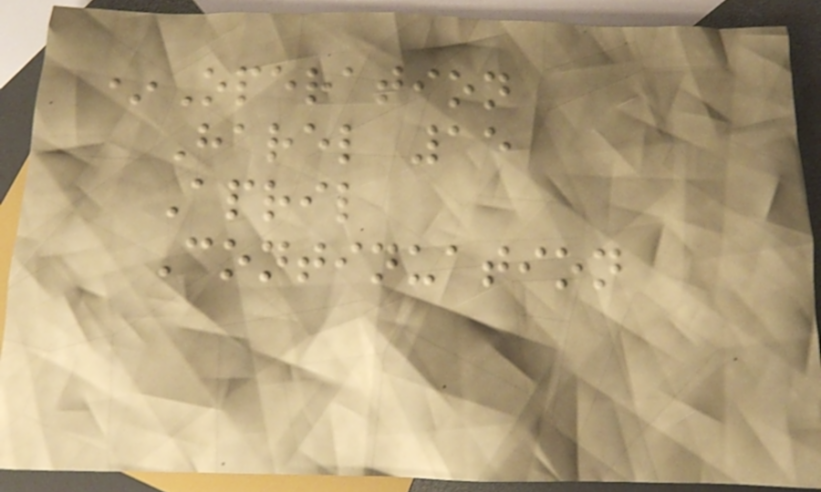*Operation
Harel 15
April
Continuation
